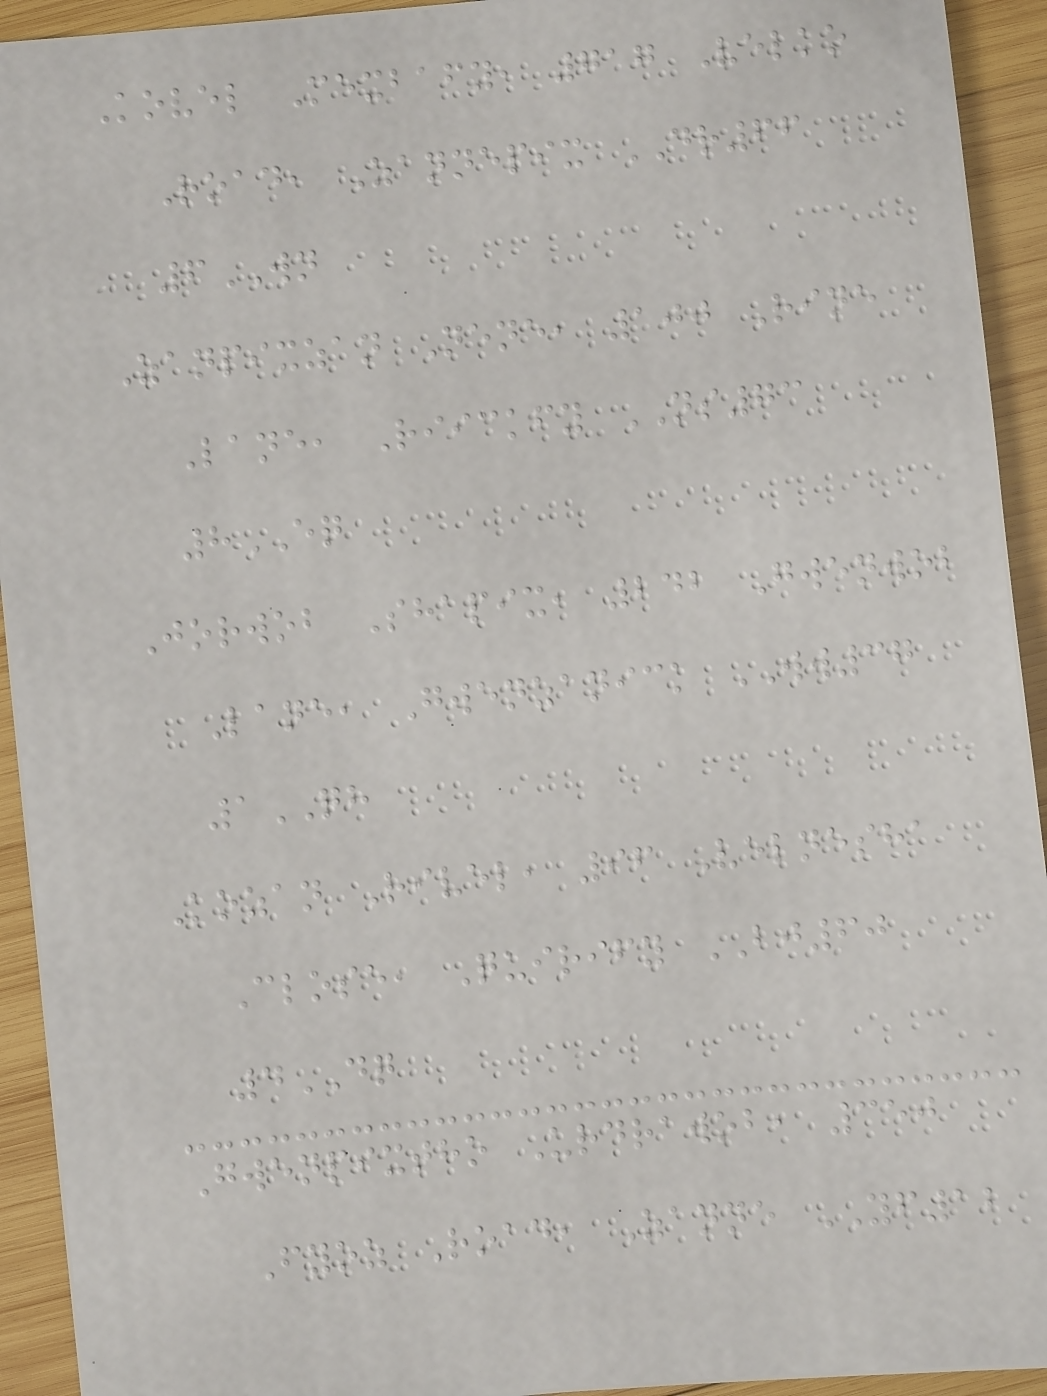Kovel Mexbafy, 717 Velko
Road, Zannepix DR66
6WN
Zanpixzan Nene, 100 Rine
Lane, Riickfy NS73
8EQ
Jorwob Shapix, 242 Gwenwob
Lane, Gwenzanick WW37
1QH
Kozan Rivel, 96 Velnesha
Close, Quirify BJ60
4DQ
Gwenpixtho Urdrawob, 350
Fyoz Road, Zanne YF12
